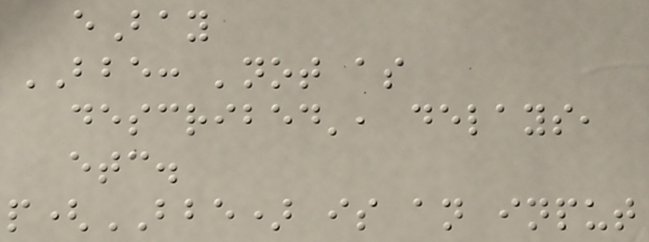eBay
BBE: 'not as
described', delays,
etc.
p(BBE) is an input
